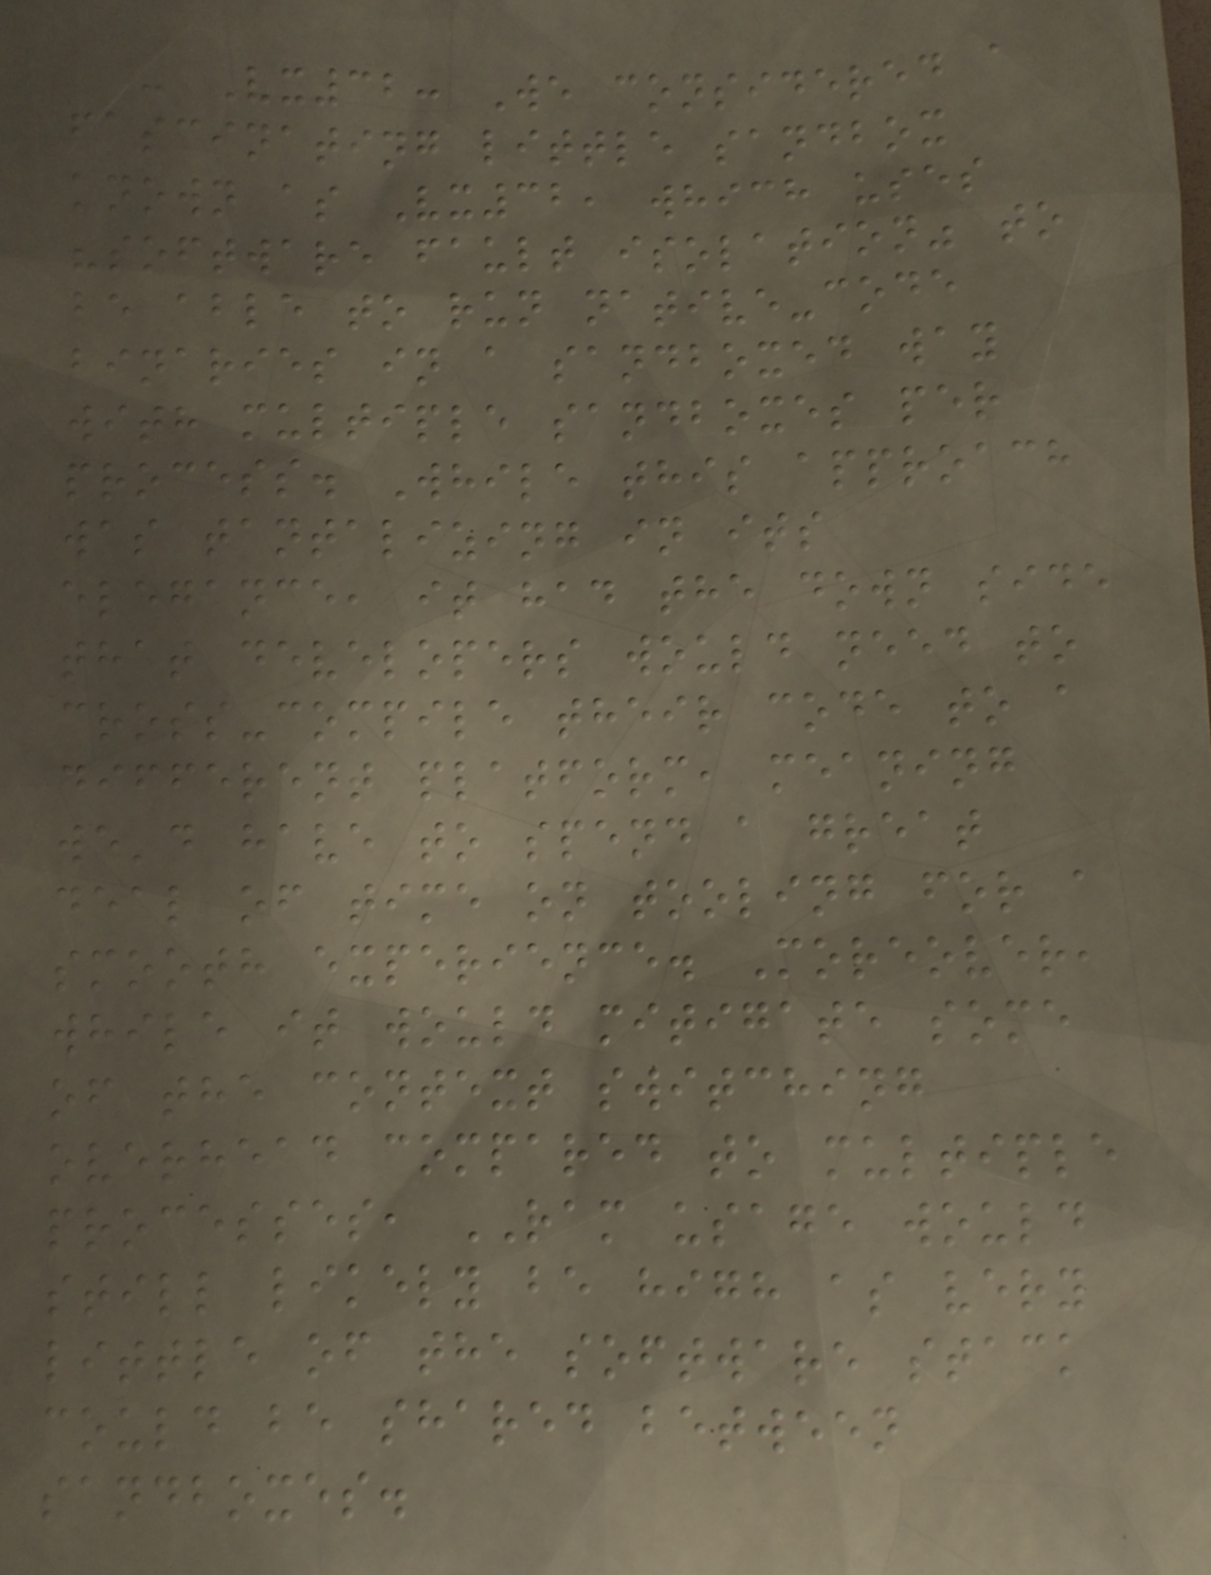- Vx32: We considered a
fascinating little sandbox
known as Vx32, which uses
"software fault isolation" to
be able to run native-code
binaries in a sandboxed way
with multiple sandboxes per
process. While this approach
was tantalizing in its
elegance, it had the down side
that developers would need to
cross-compile their code to a
different platform, meaning
we'd have to spend a great
deal of time on tooling for a
smooth experience. Moreover,
while it would mitigate some
of the context switching
overhead compared to multiple
processes, RAM usage would
still likely be high as very
little of the software stack
could be shared between
sandboxes.
